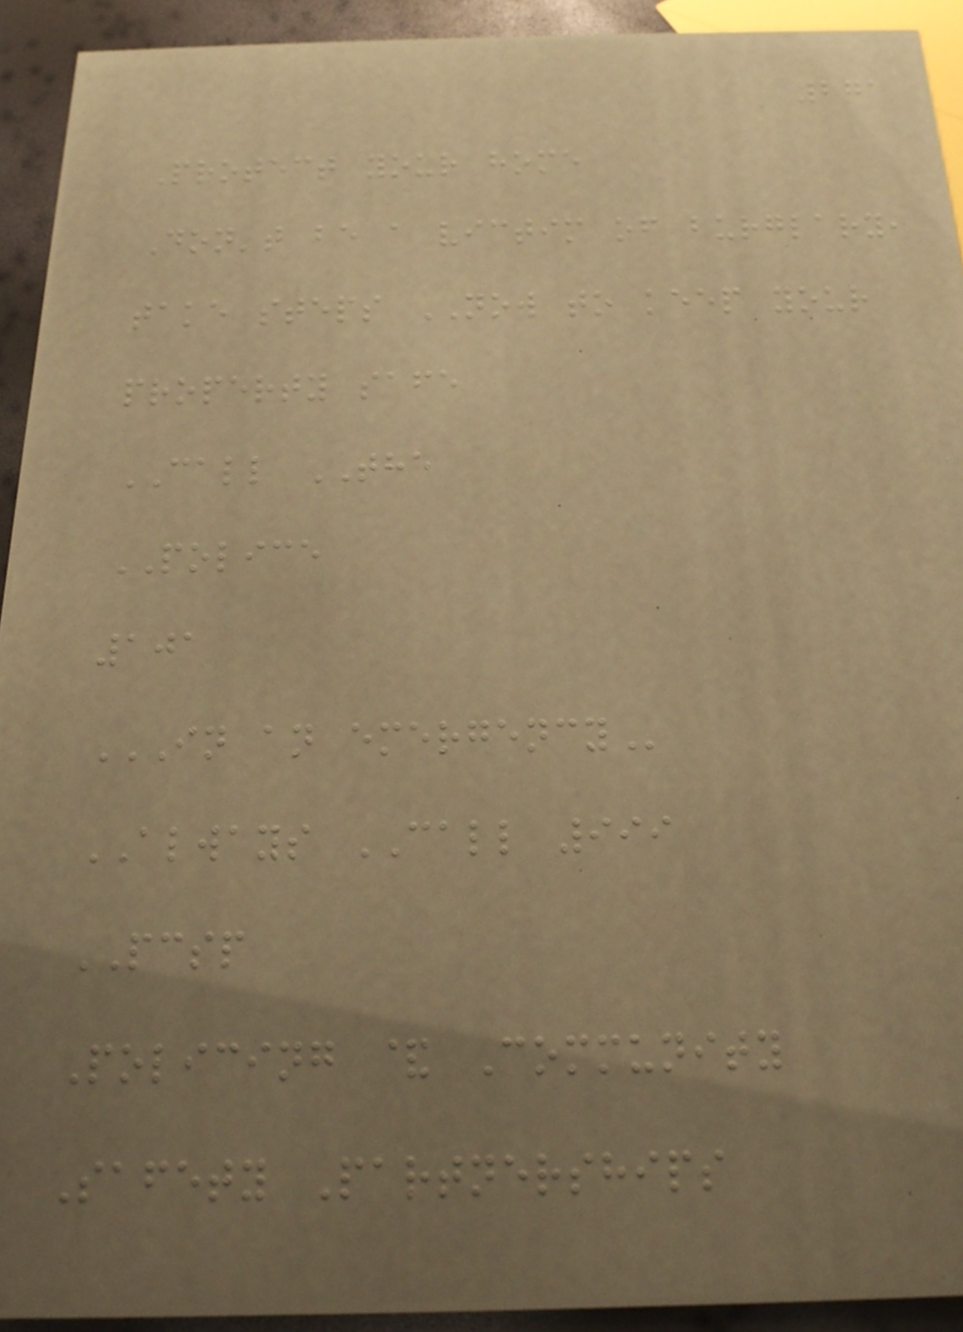271
Protect your home
Don't be a victim of burglary,
take steps NOW to keep your
property safe
CALL THE
POLICE
101
IN AN EMERGENCY
ALWAYS CALL 999
PCSP
Policing & Community
Safety Partnerships
